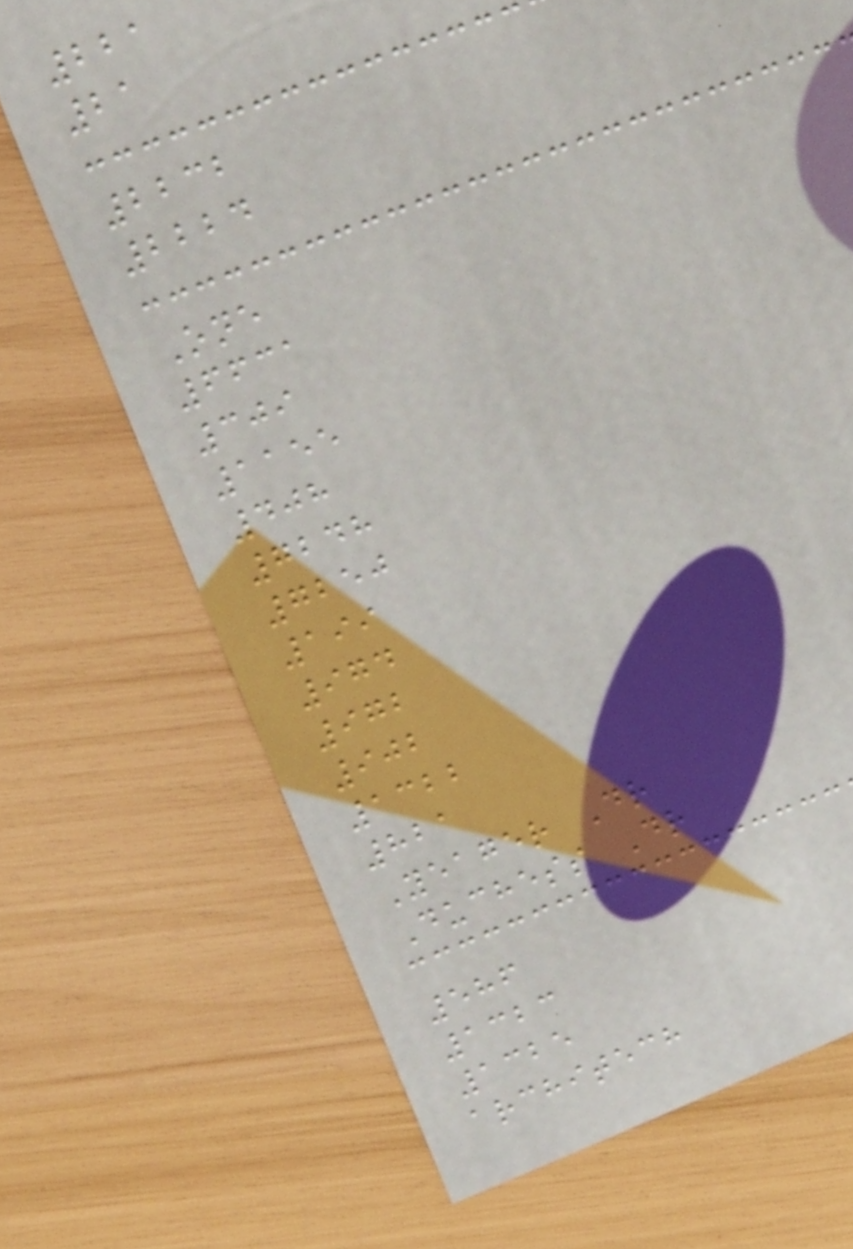221
21
2232
2224
One
6631
309
1155
408
7248
7250
199
974
972
902
1322
821
Yeager Dr
Duchess Dr
586
1323
1325
architech
